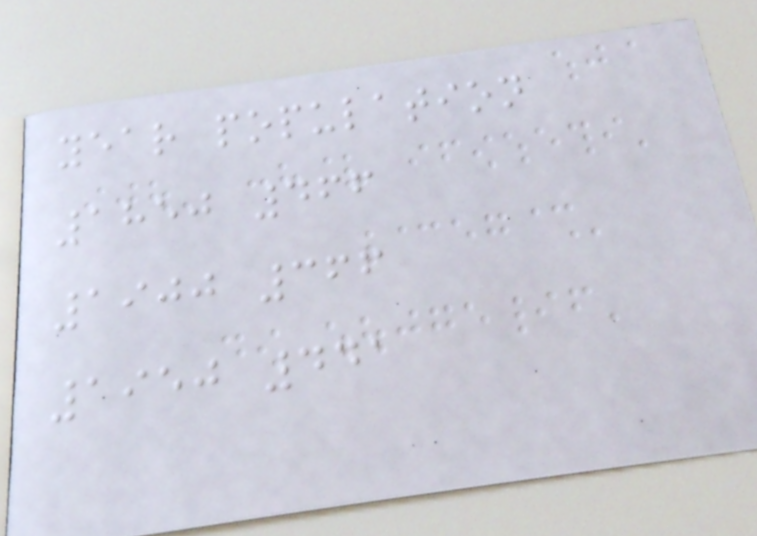year population
1850 466
1900 366
1950 441
